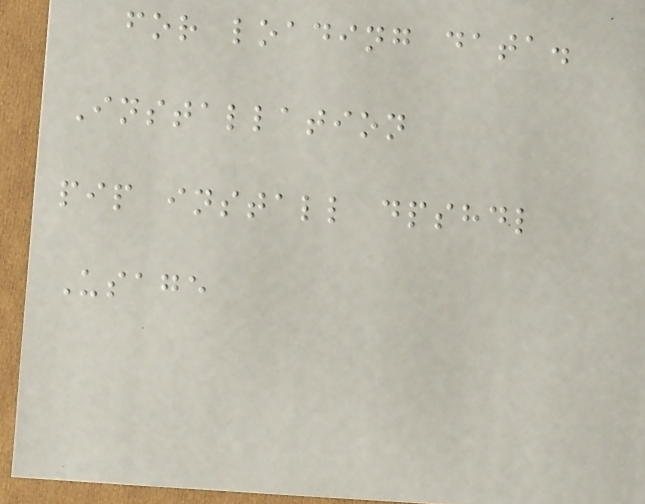for loading data.
Installation
pip install dpshdl
Usage
